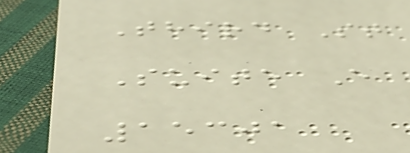Third St
Suite E
15301
